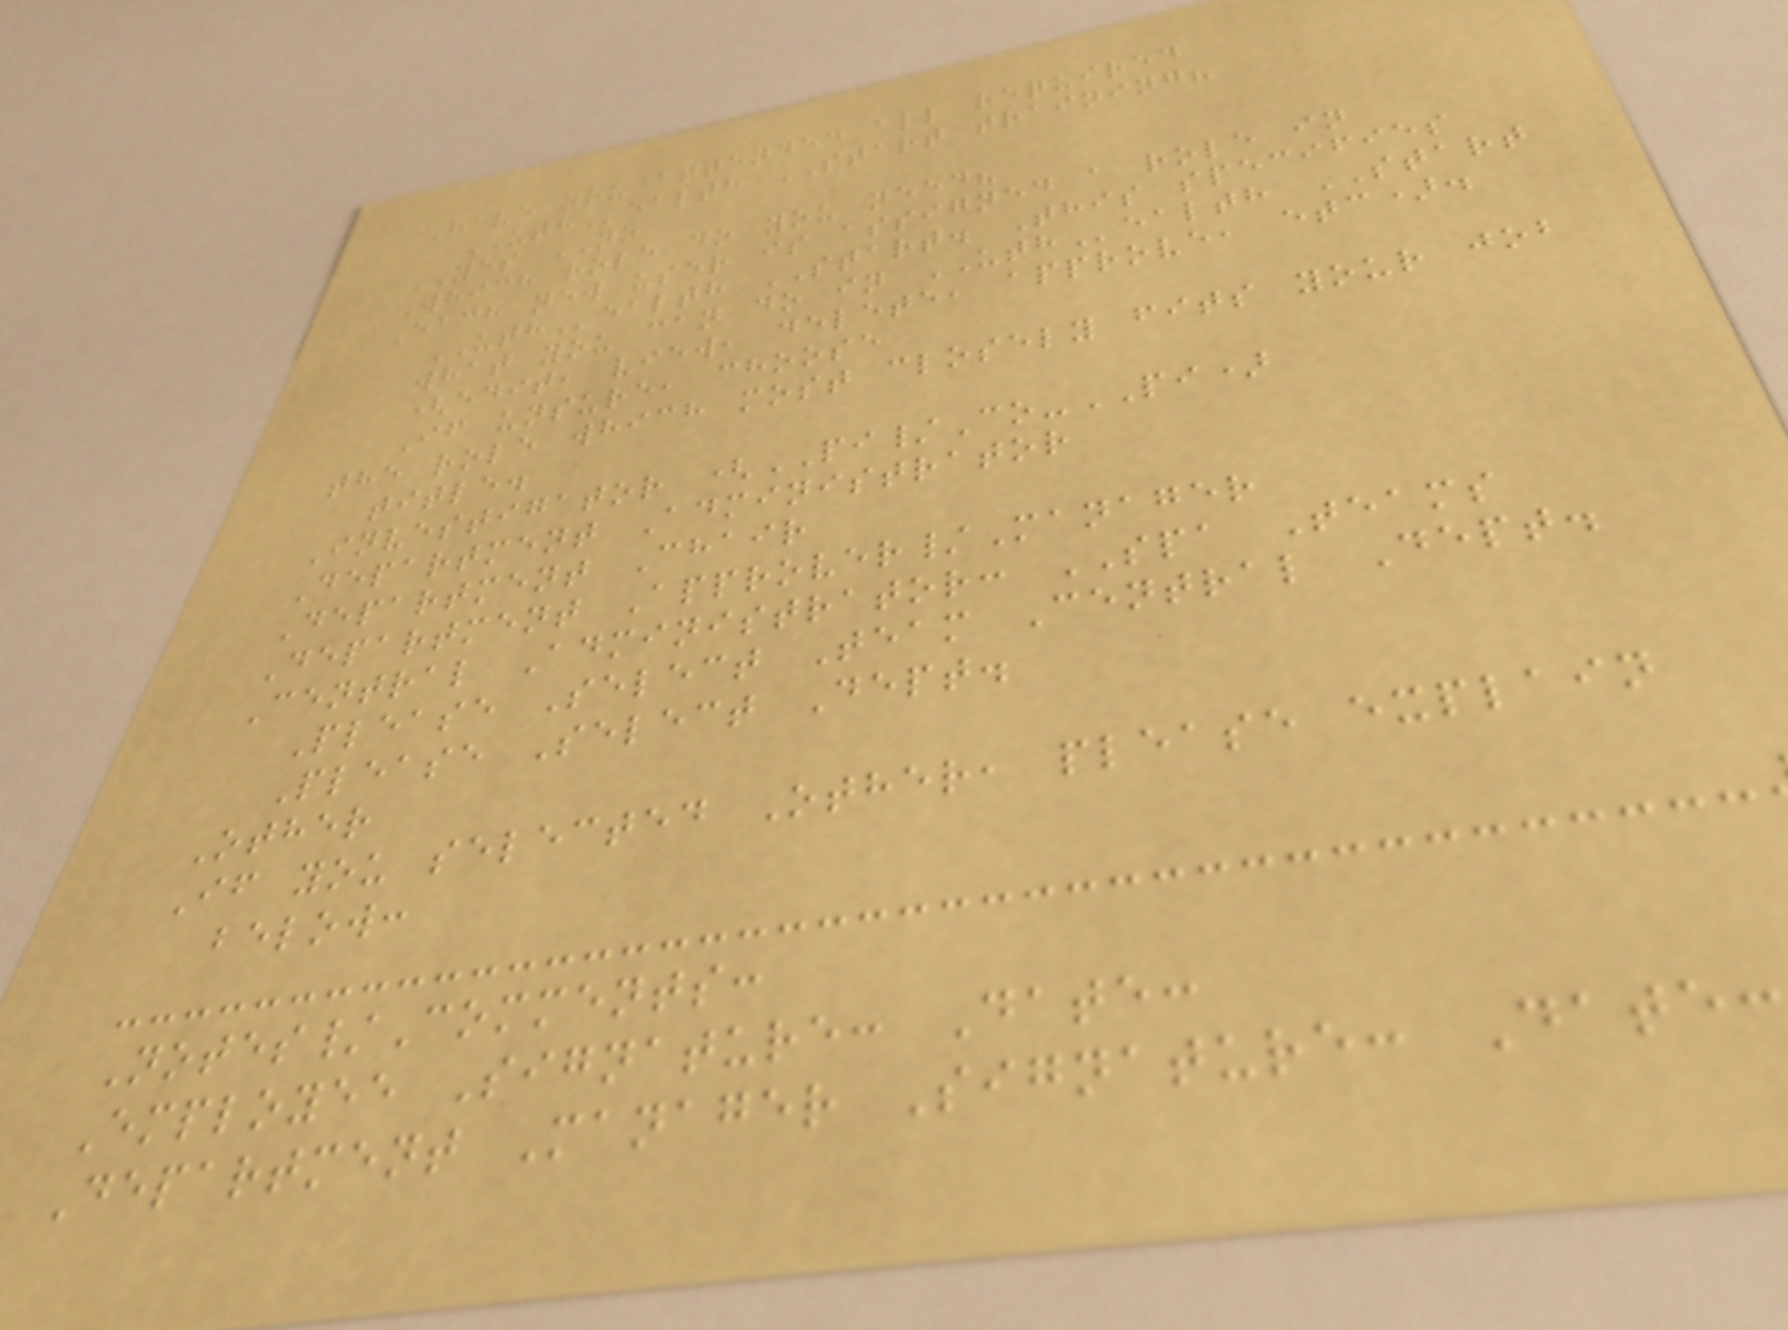Have you attended all required
UTHealth START training?
YES NO
Which role do you need?
Each new user is assigned a role in
UTHealth START. This specifies
what you can do in UTHealth START
(edit, view, delete, approve, etc).
If unsure, choose
the role which most closely fits your job
title.
Investigator (PI/Co-PI)
Department Administrator
Department Chair
Department Approver/Manager
Central Administrator: SPA Teams
Please Select Team Central Dept.
Please Select Dept.
Other
If you selected Other, please explain
below:
Notes/Comments:
Employee Signature: Date:
Department Manager Signature: Date:
